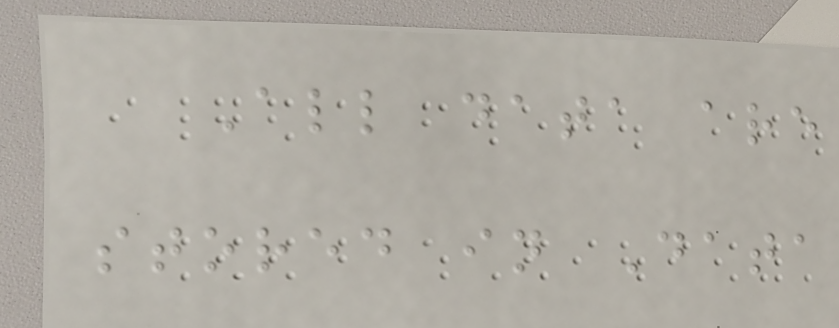All data are
stored in Data
